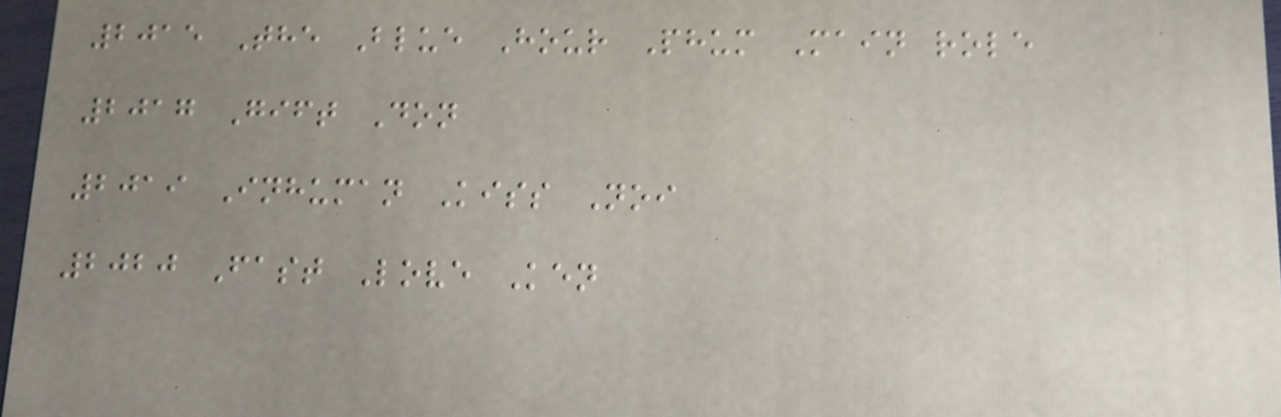2015 The Blue Hour Phum Main role
2017 Gift Don
2019 Inhuman Kiss Noi
2020 Fast Love Ken
